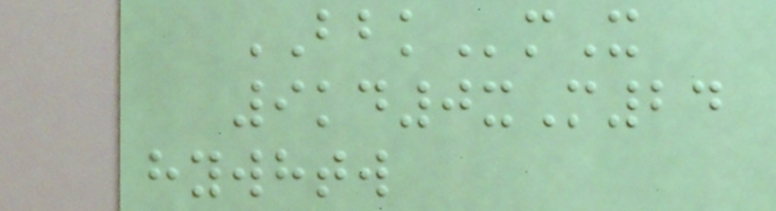BBKmX
9kd0xM24
hywhtw
